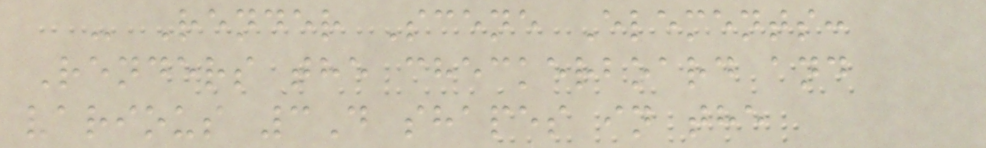- Render Scene Elements:
Renders the checkerboard and
various 3D shapes in the
